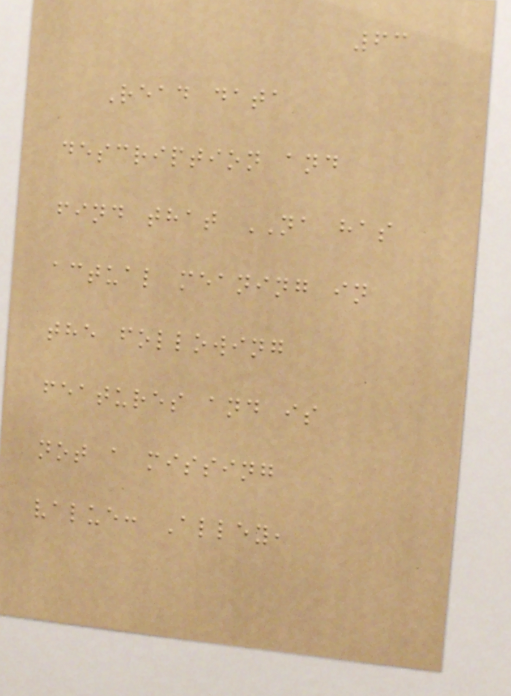63
Read data
description and
find that NA has
actual meaning in
the following
features and is
not a missing
value: Alley,
